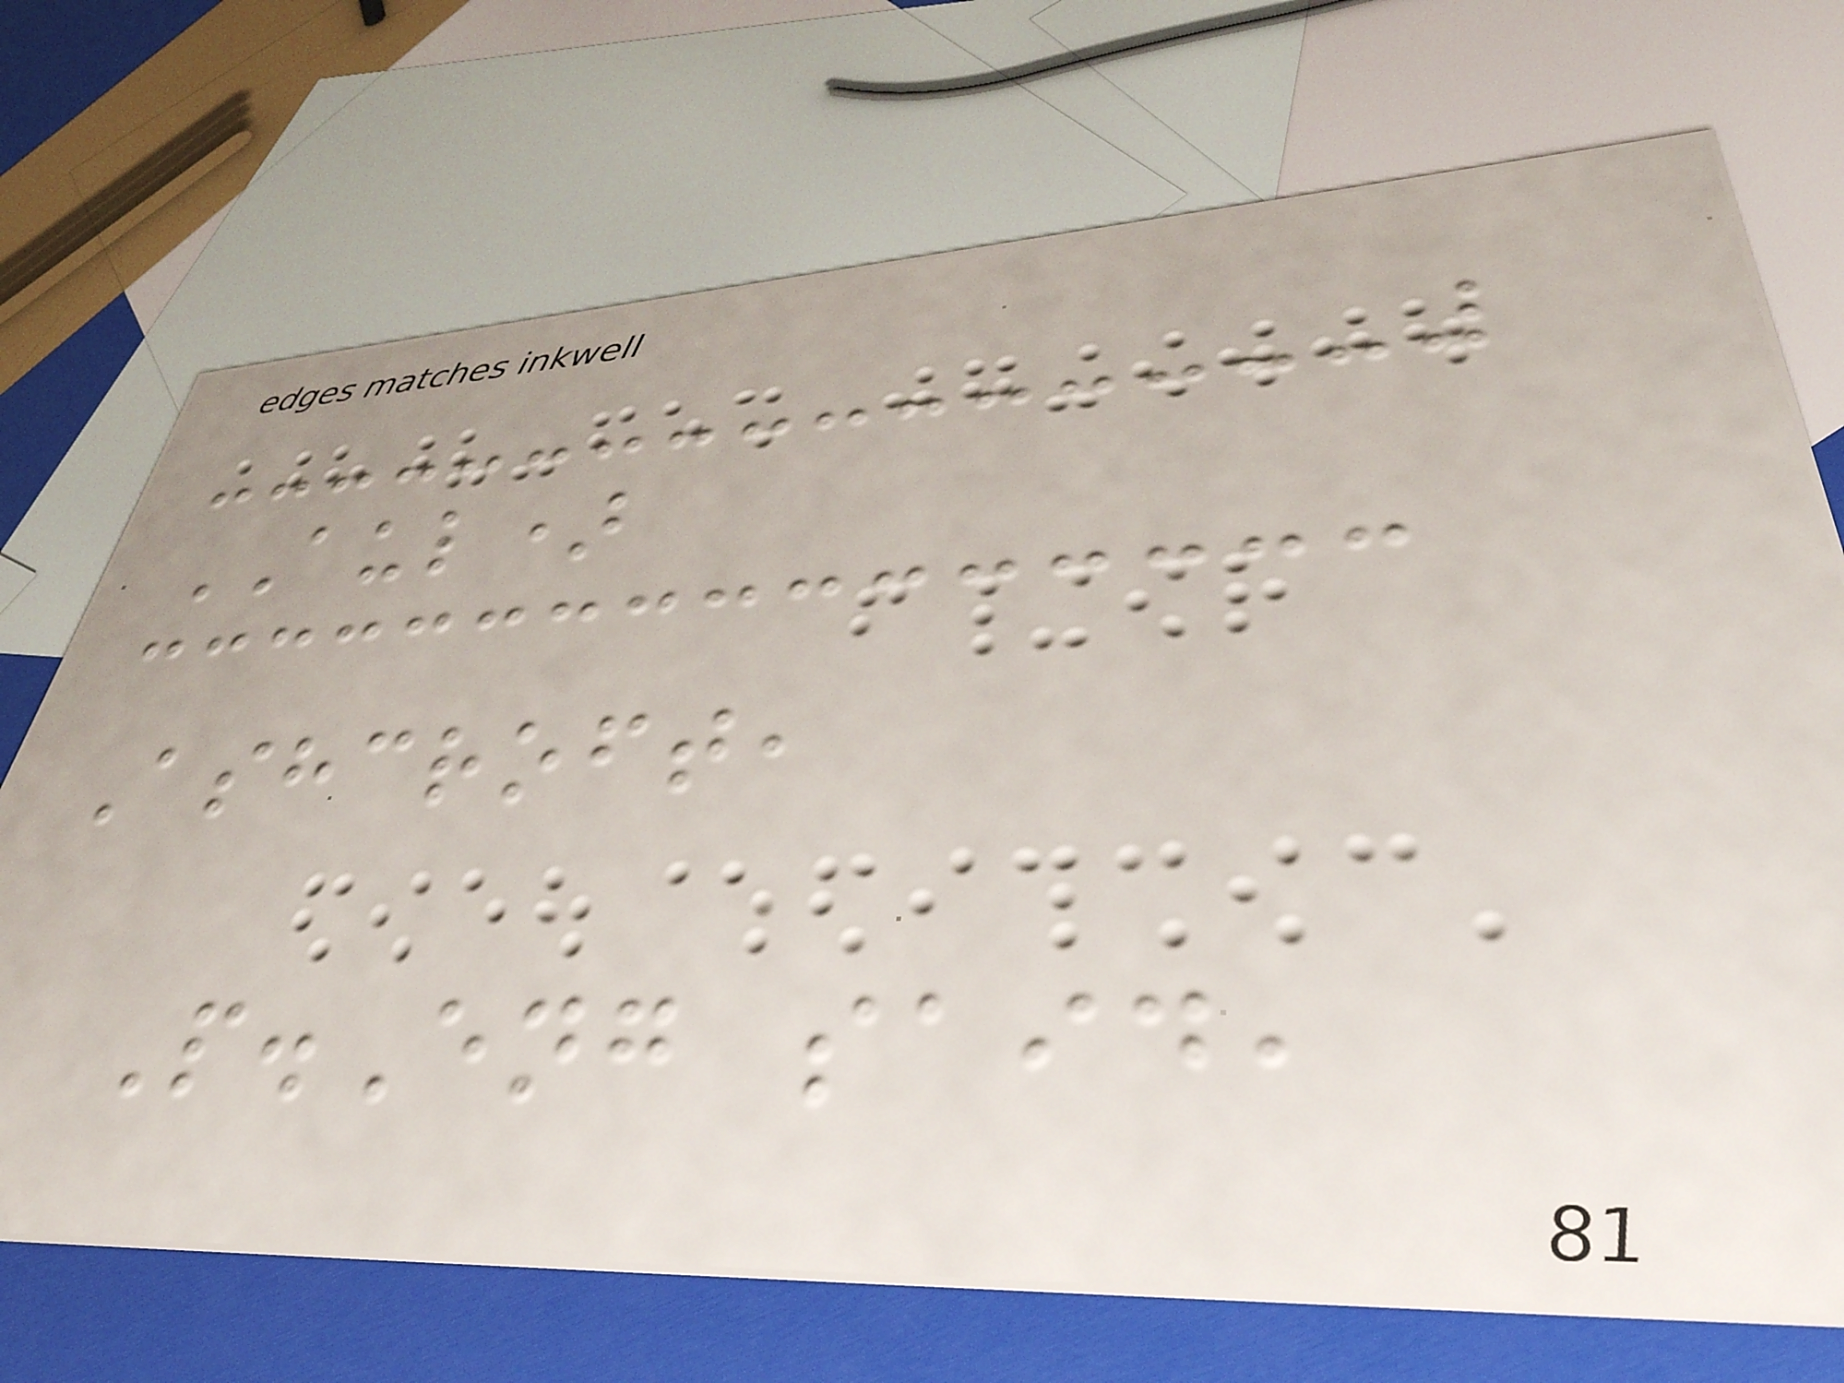AUL)
Ashcroft,
P.Eng said,
